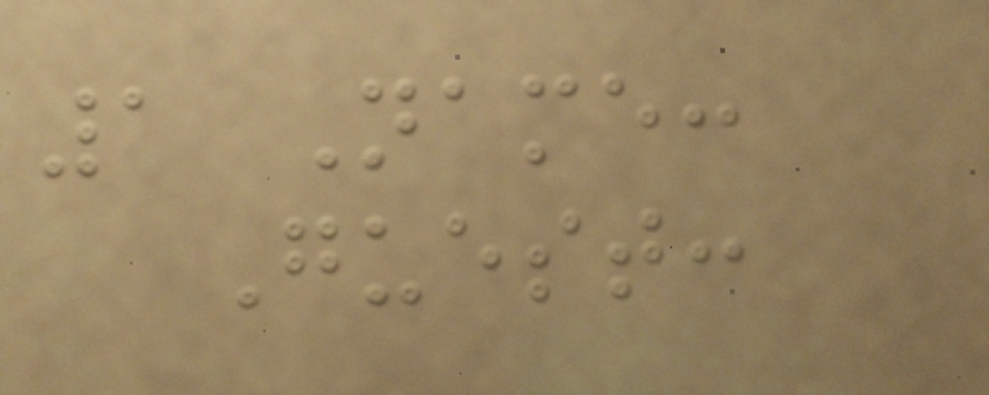1 Name:
Guest:
